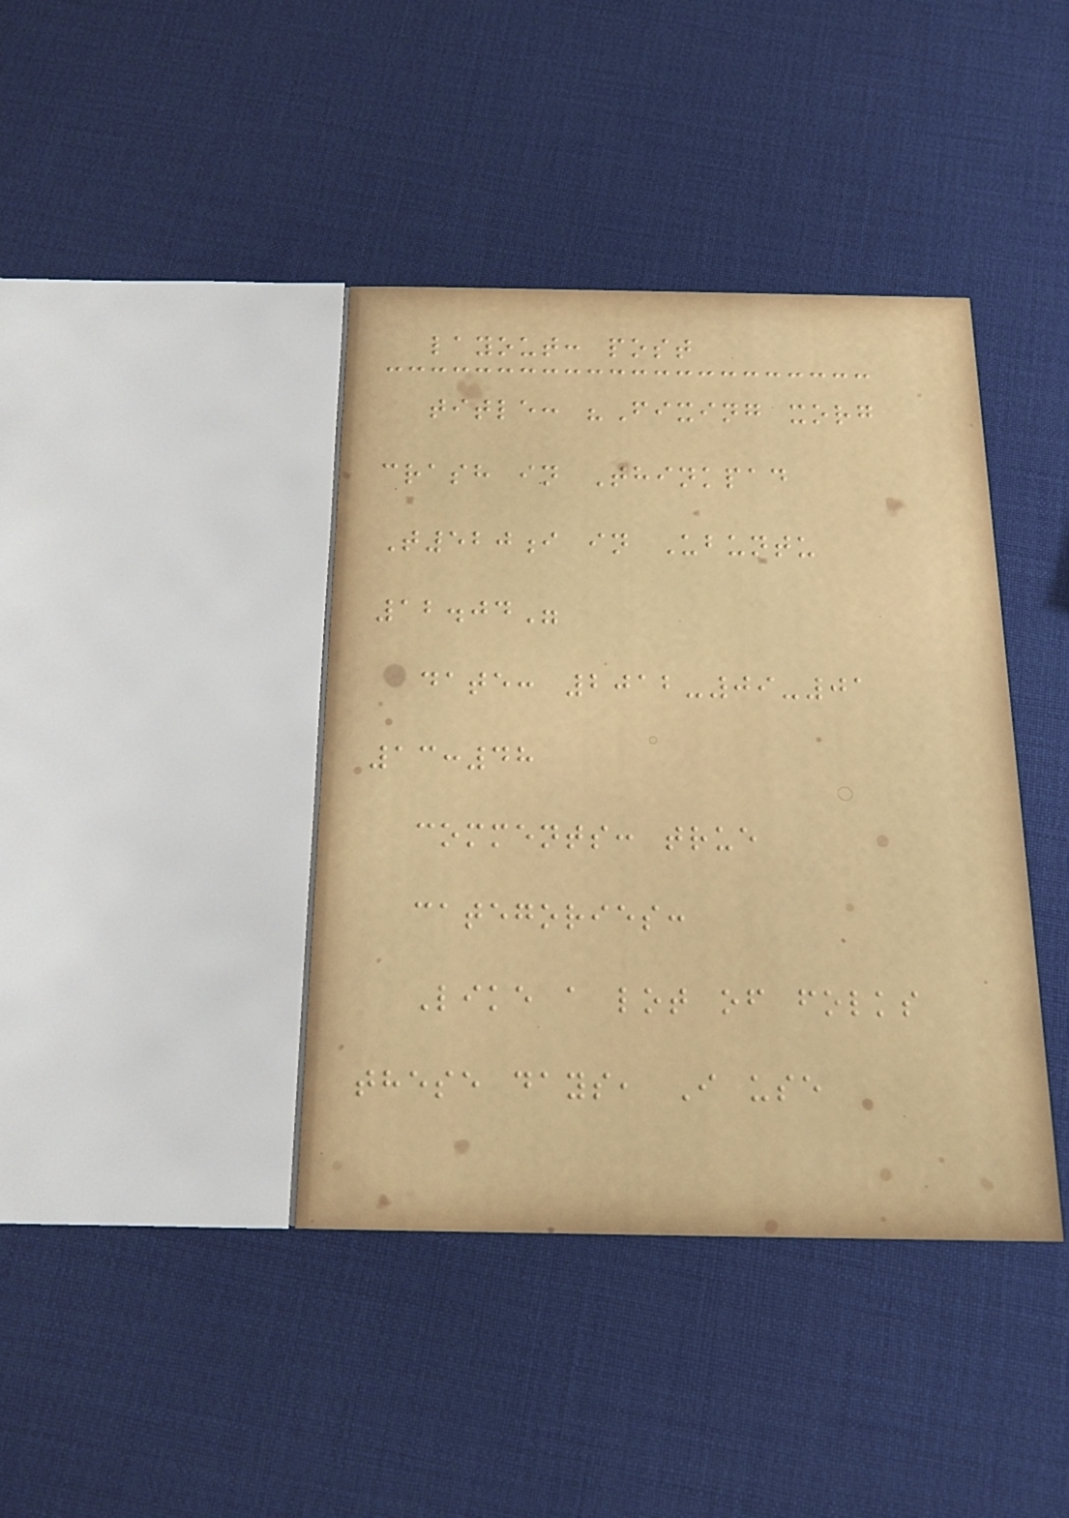layout: post
title: "Fixing xorg
crash in Thinkpad
T520i in Ubuntu
12.04"
date: 2012-09-01
13:48
comments: true
categories:
Like a lot of folks
these days, I use
